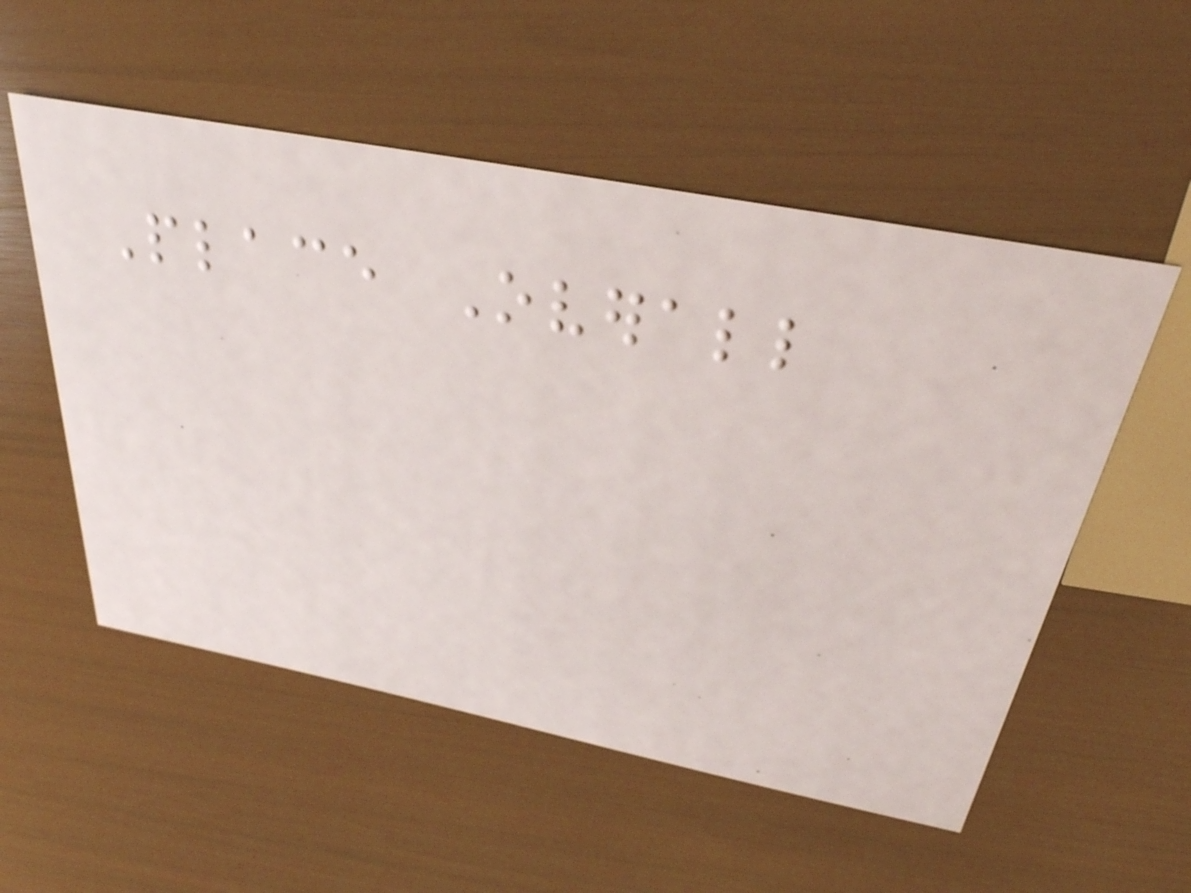Place Overall
